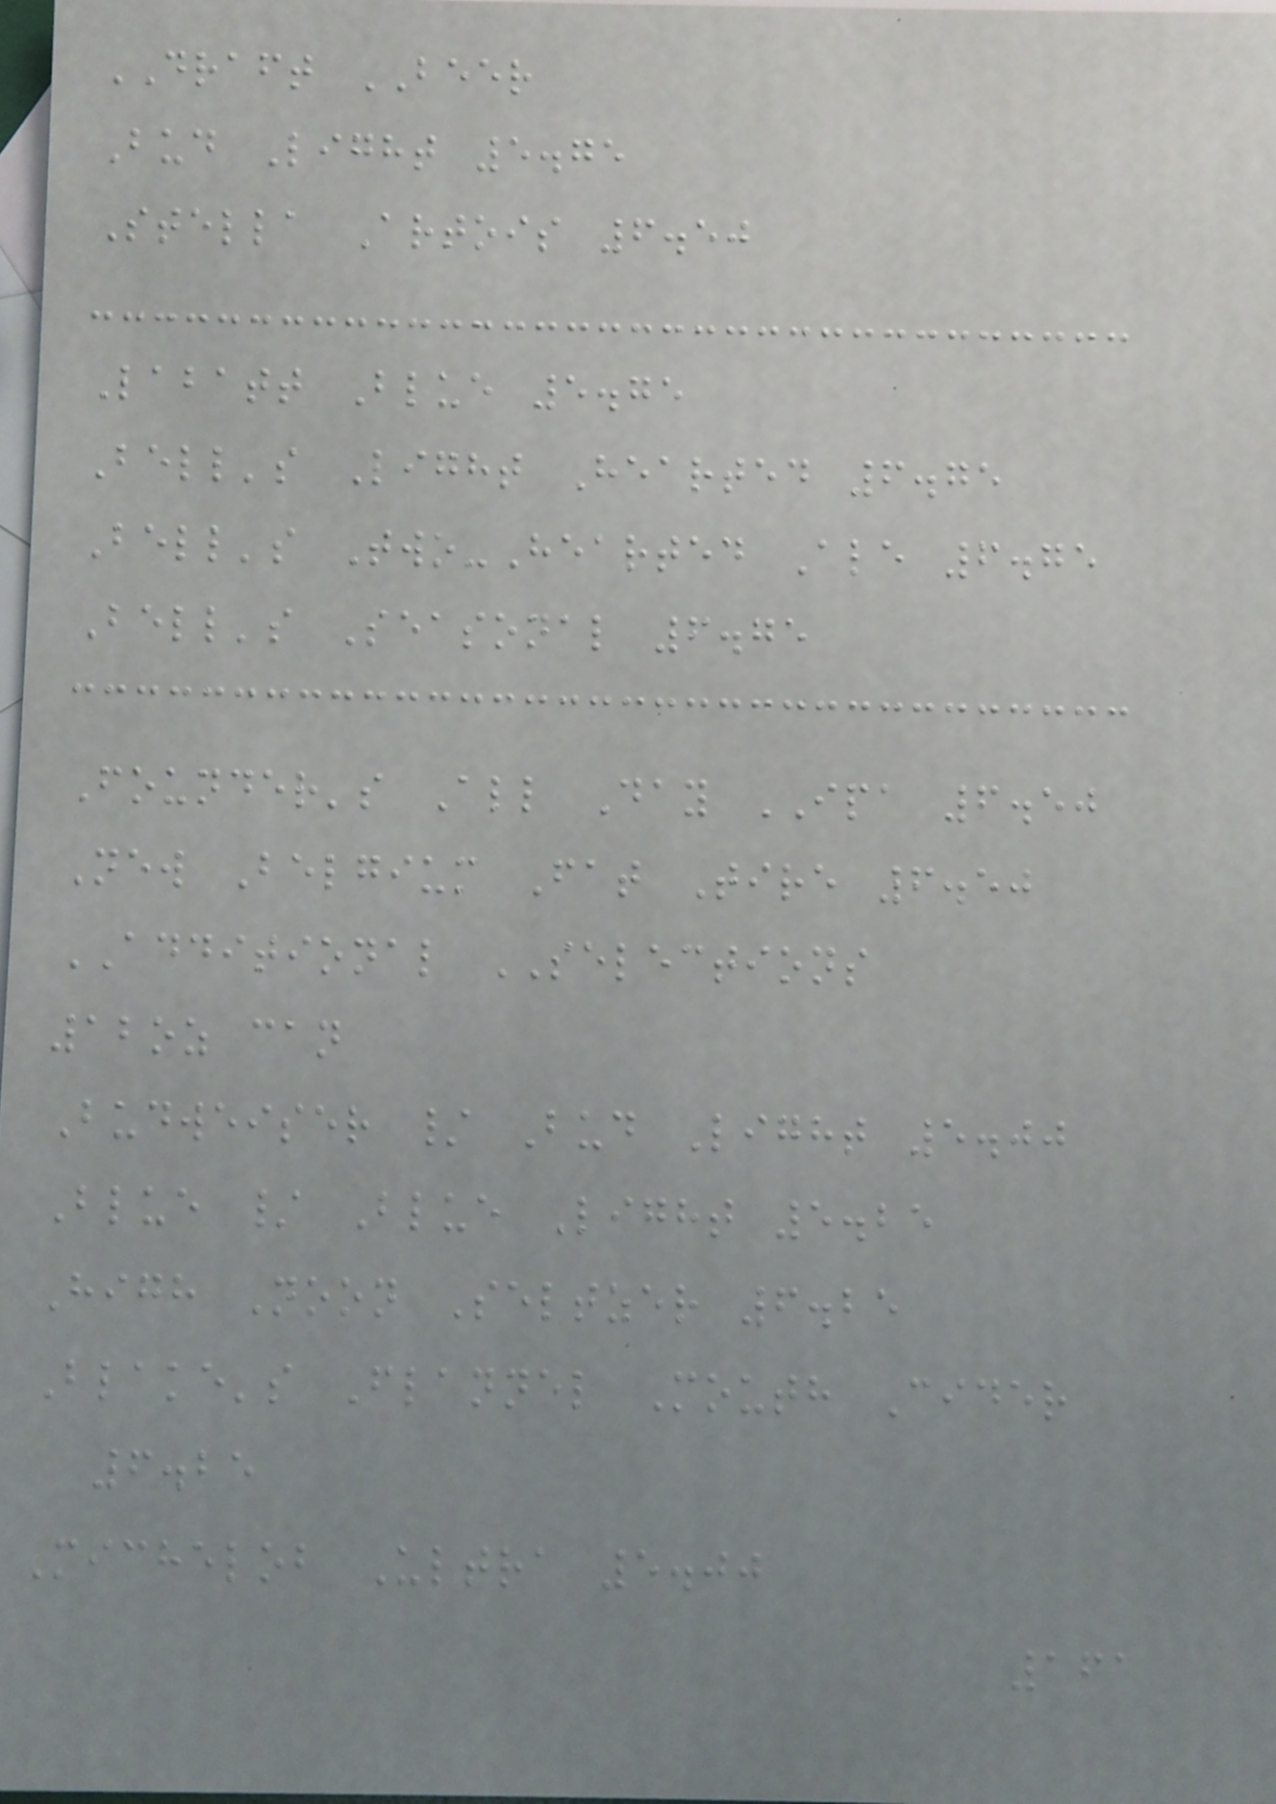DRAFT BEER
Bud Light 5.75
Stella Artois 6.50
Labatt Blue 5.75
Bell's Light Hearted 6.75
Bell's Two-Hearted Ale 6.75
Bell's Seasonal 6.75
Founder's All Day IPA 6.50
New Belgium Fat Tire 6.50
ADDITIONAL SELECTIONS
12oz can
Budweiser / Bud Light 5.00
Blue / Blue Light 5.25
High Noon Seltzer 6.25
Blake's Flannel Mouth Cider
6.25
Michelob Ultra 5.00
161
